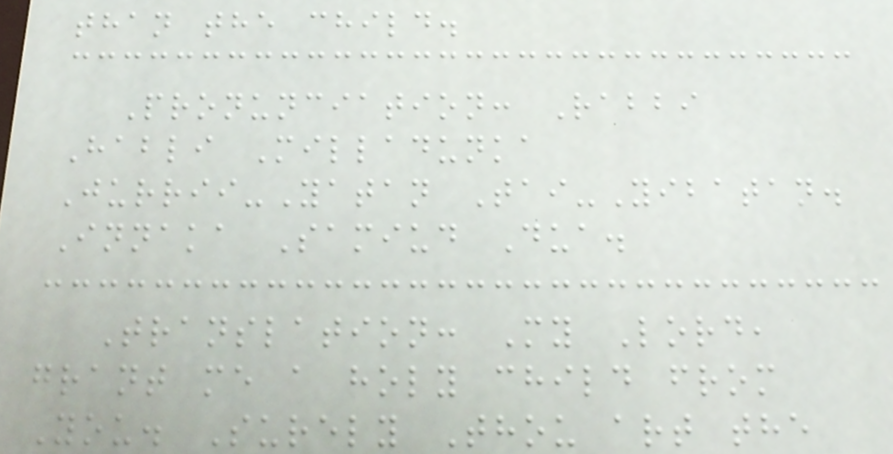than the child.
Pronunciation: Rabbi
Habli Milladunka
Jurrii-Yatan Tai-Yibatan.
Innaka Samiud Dua.
Translation: My Lord,
grant me a holy child from
You. Surely Thou art the
